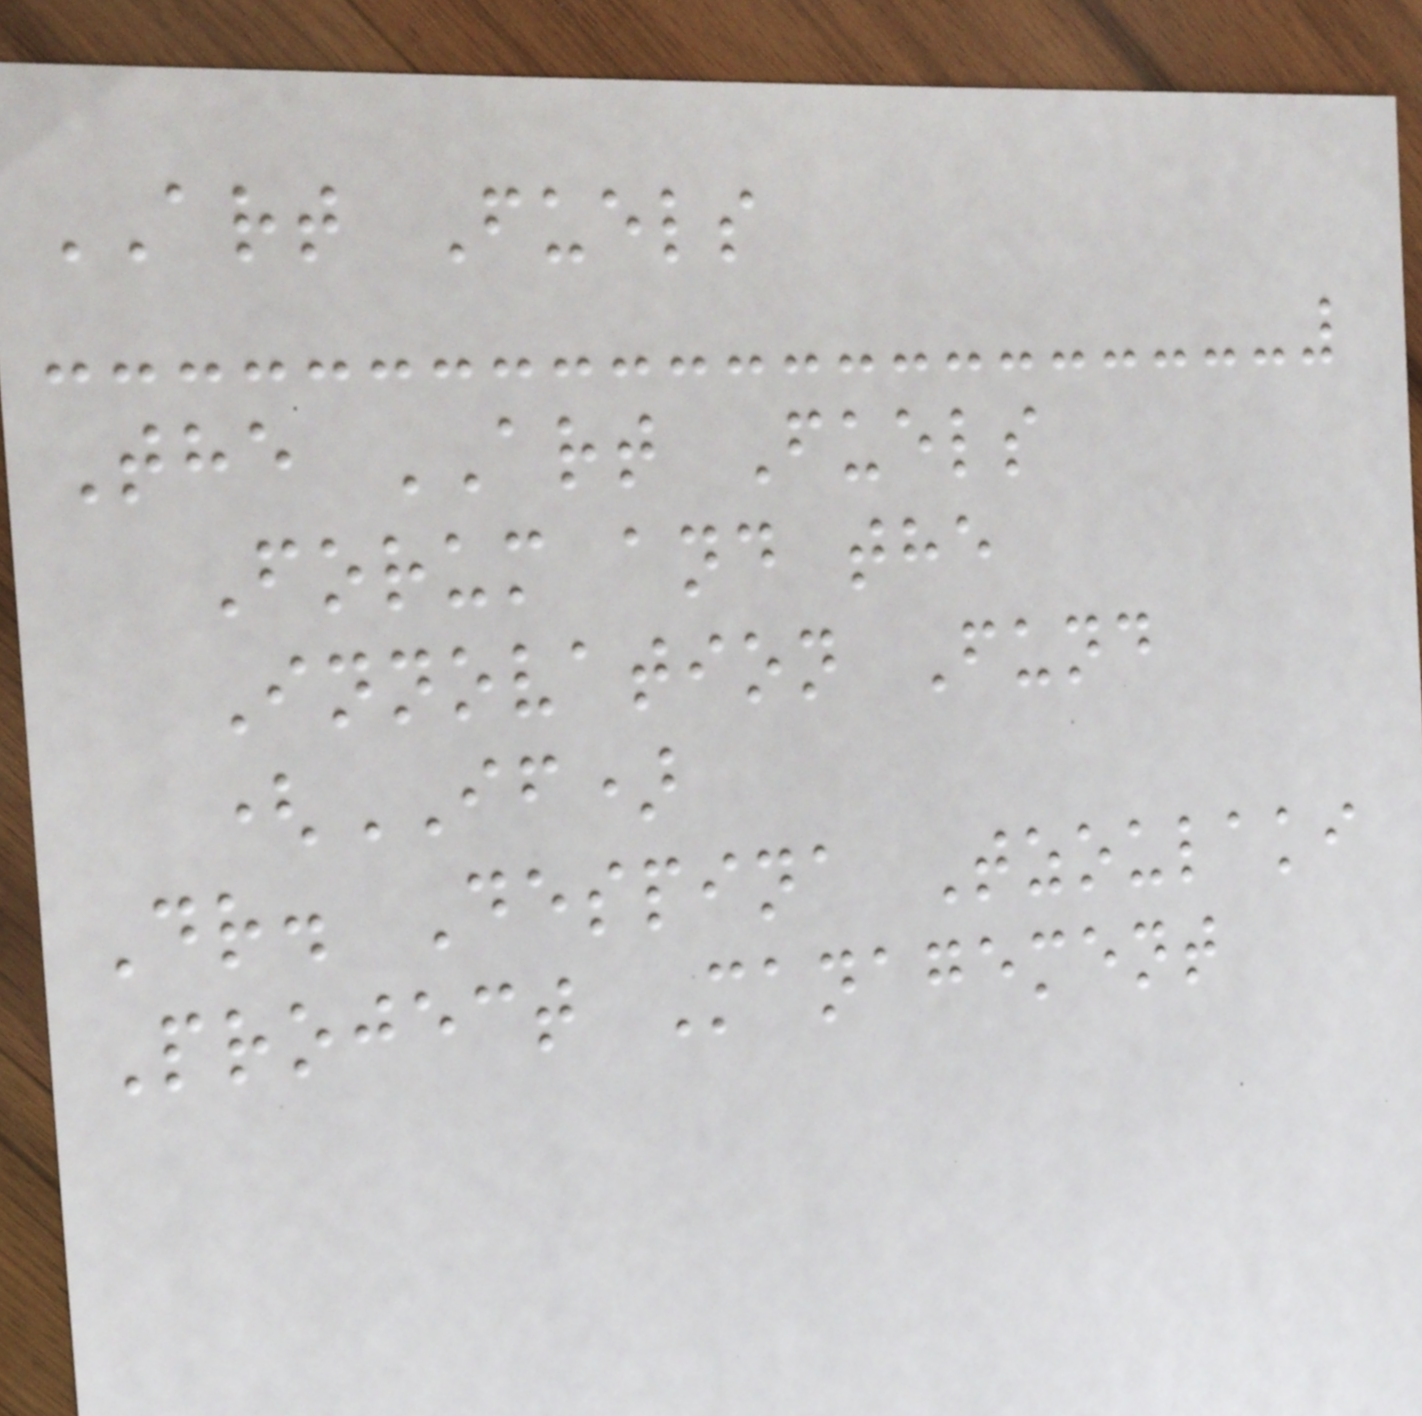ART Fuels
The ART Fuels
Forum and the
Innovation Fund
(IF)
Dr. Despina Tzoulaki
Project Management
